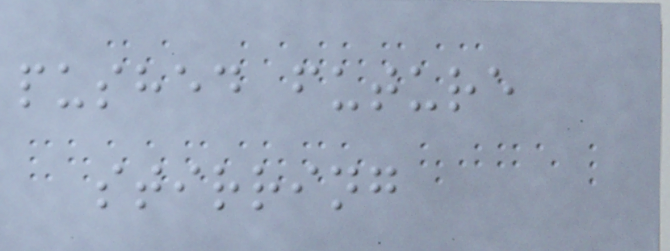pushed future
stirring
